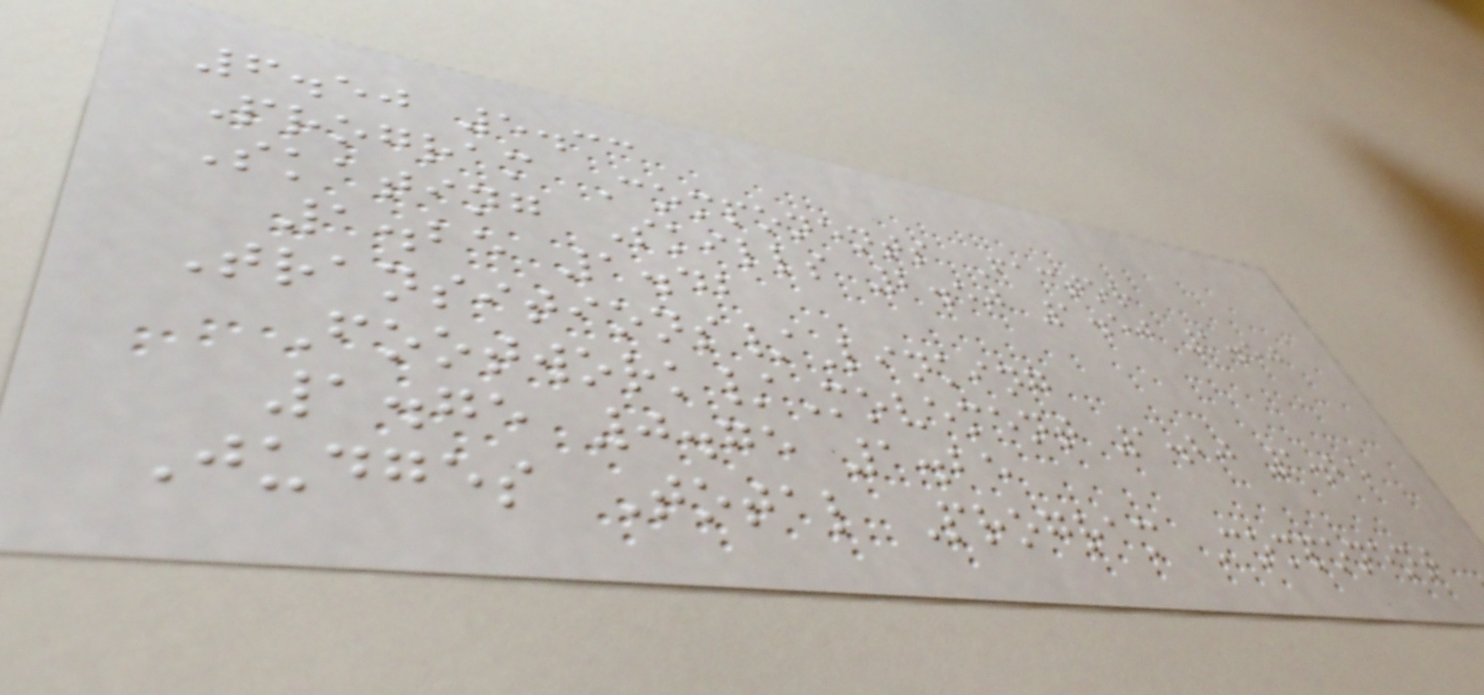6.50 5.33
Program Components Factor
Skating Skills 2.50 1.50 1.50
1.25 1.42
Transitions/Linking
Footwork/Movement 1.20 1.25
1.75 0.75 1.25
Judges Total Program Component
